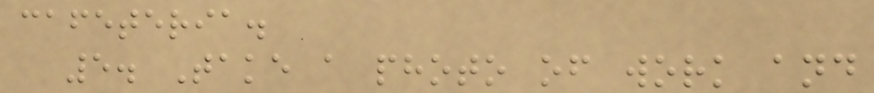cafeteria.
5. Take a photo of work and
